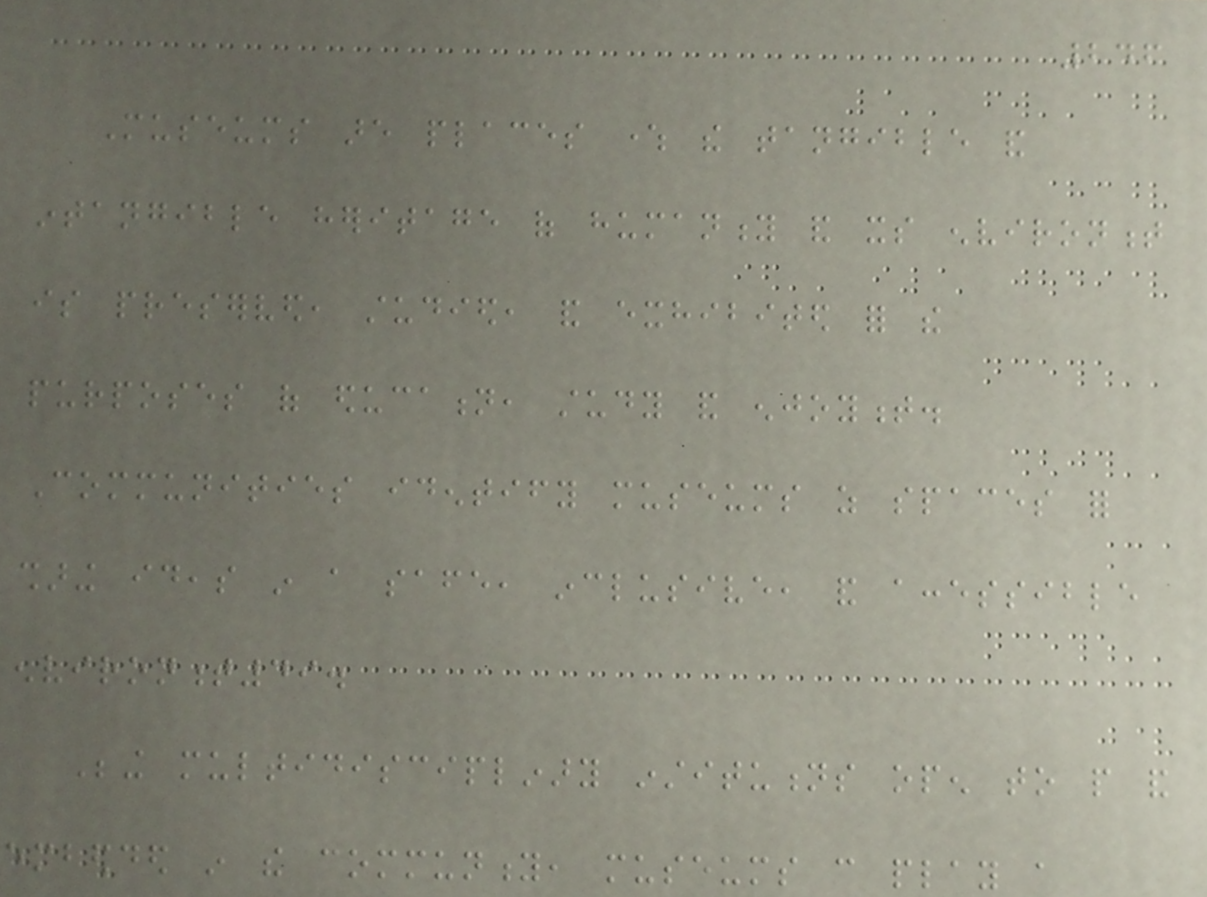246
Museums are places where the tangible and
intangible heritage of humanity and its environment
is preserved, studied, and exhibited for the
purposes of education, study and enjoyment.
Communities identify museums as spaces for
sharing ideas in a safe, inclusive, and accessible
environment49.
Being multidisciplinary institutions open to people and
embedded in the community, museums can play a
